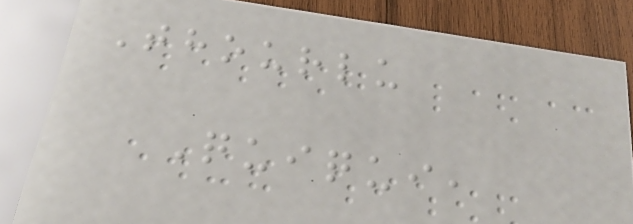Thourlu
Quiqui,
